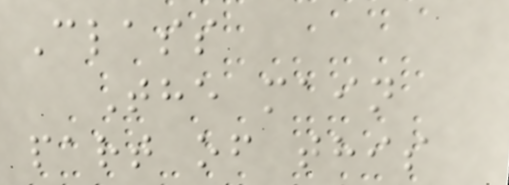Class
The main
part of this
